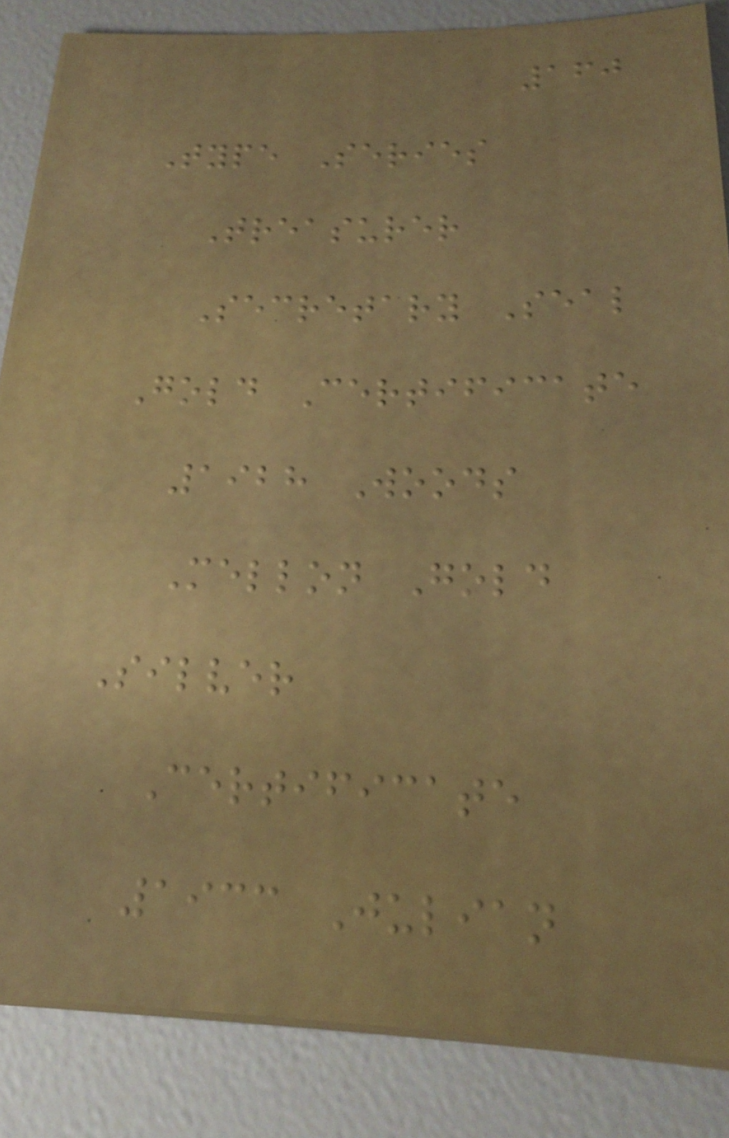160
Type Series
Treasurer
Secretary Seal
Gold Certificate
1928 Woods
Mellon Gold
Silver
Certificate
1933 Julian
